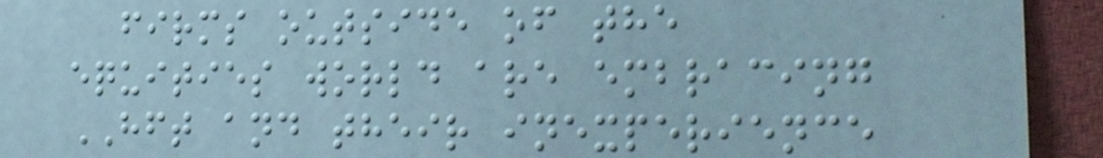firms outside of the
equities world are embracing
HFT and their inexperience
